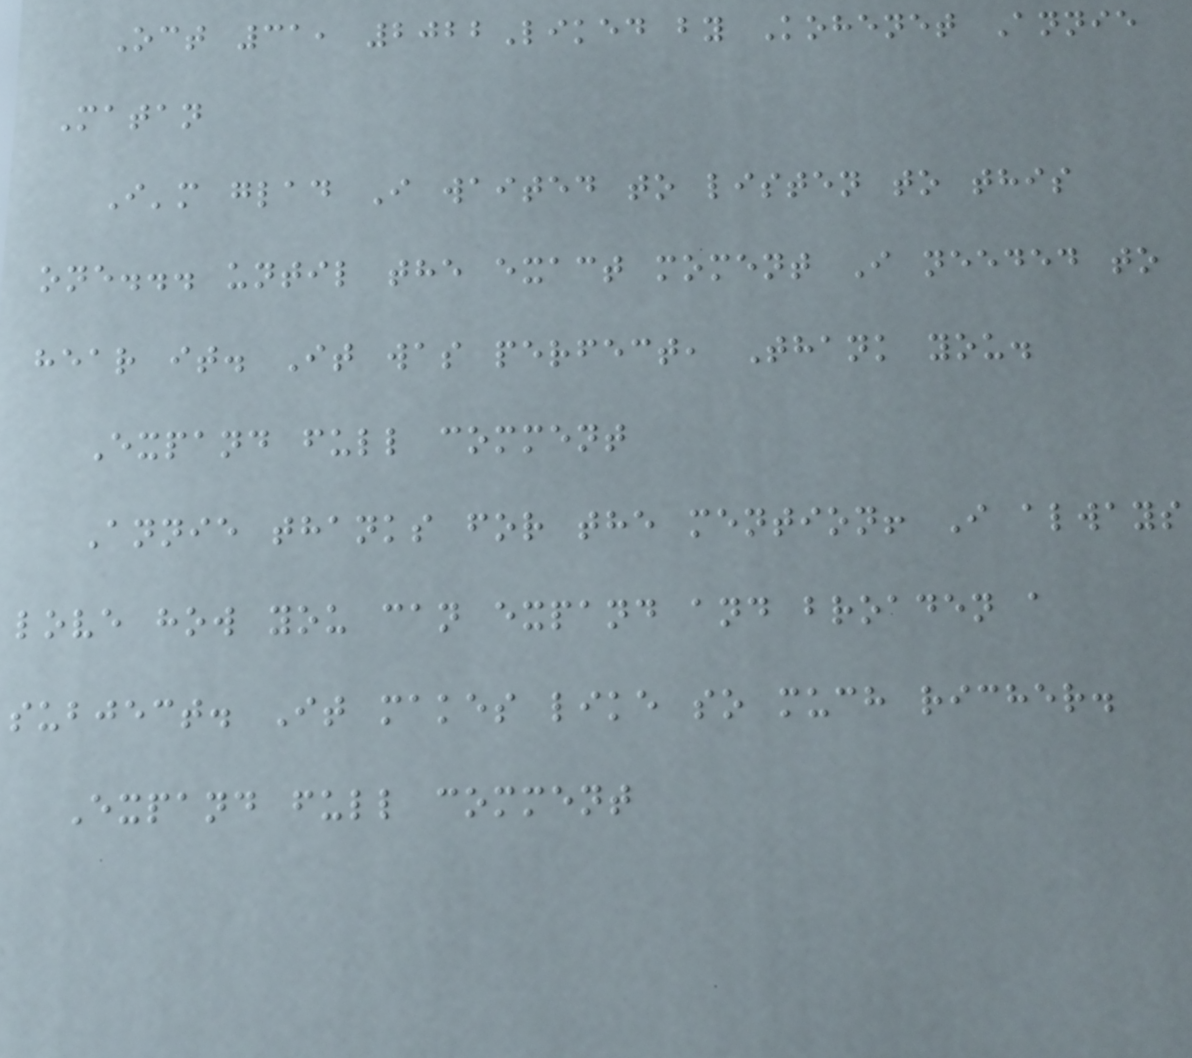Oct 31, 2022Liked by Kohenet Annie
Matan
I'm glad I waited to listen to this
one... until the exact moment I needed to
hear it. It was perfect, Thank you.
Expand full comment
Annie thanks for the mention! I always
love how you can expand and broaden a
subject. It makes like so much richer.
Expand full comment
